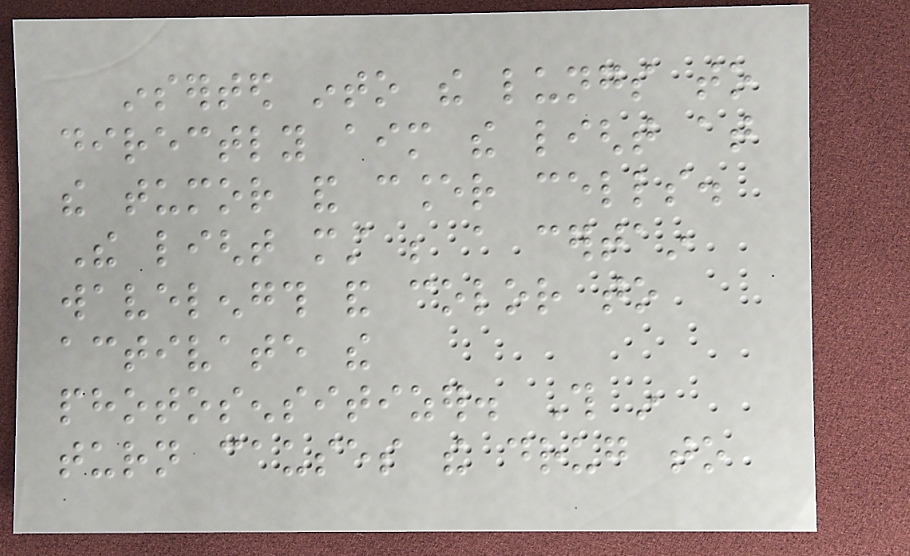inserted into the lungs to
directly aim the light at
the tumor and cancer cells.
The light must be a certain
wavelength and color to
activate the
photosensitizer. This in
turn causes the drug to
